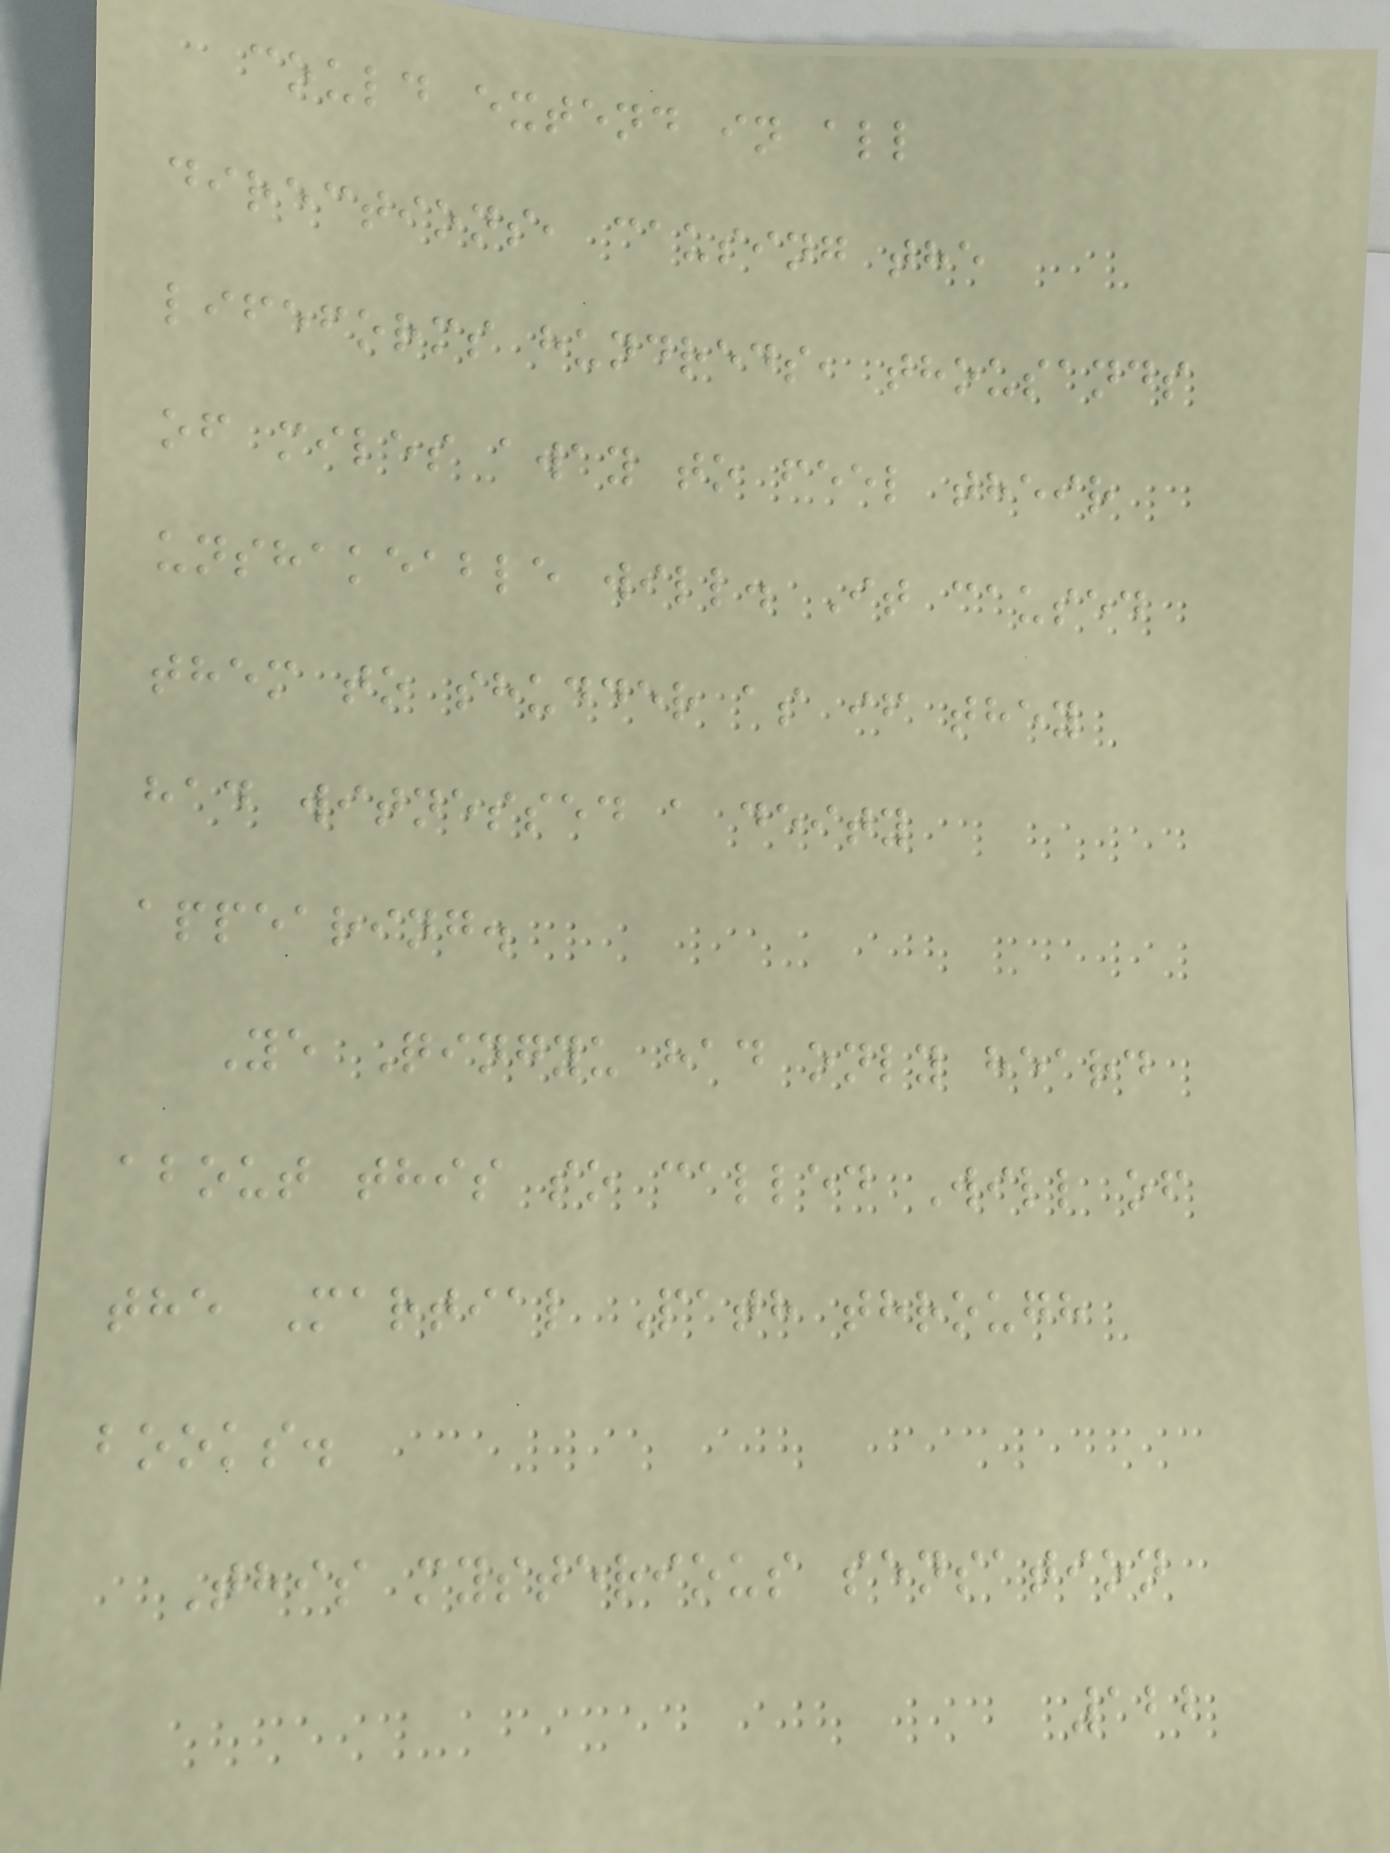could extend in all
directions, causing the
lifeforms hundreds, thousands
of miles away to feel their
unshakeable will. It caused
them to shudder as if they
had witnessed a deity
appearing.
Ye Qingyu had only heard
about this so called Will of
the Martial Path through
books.
This mysterious sensation
122
